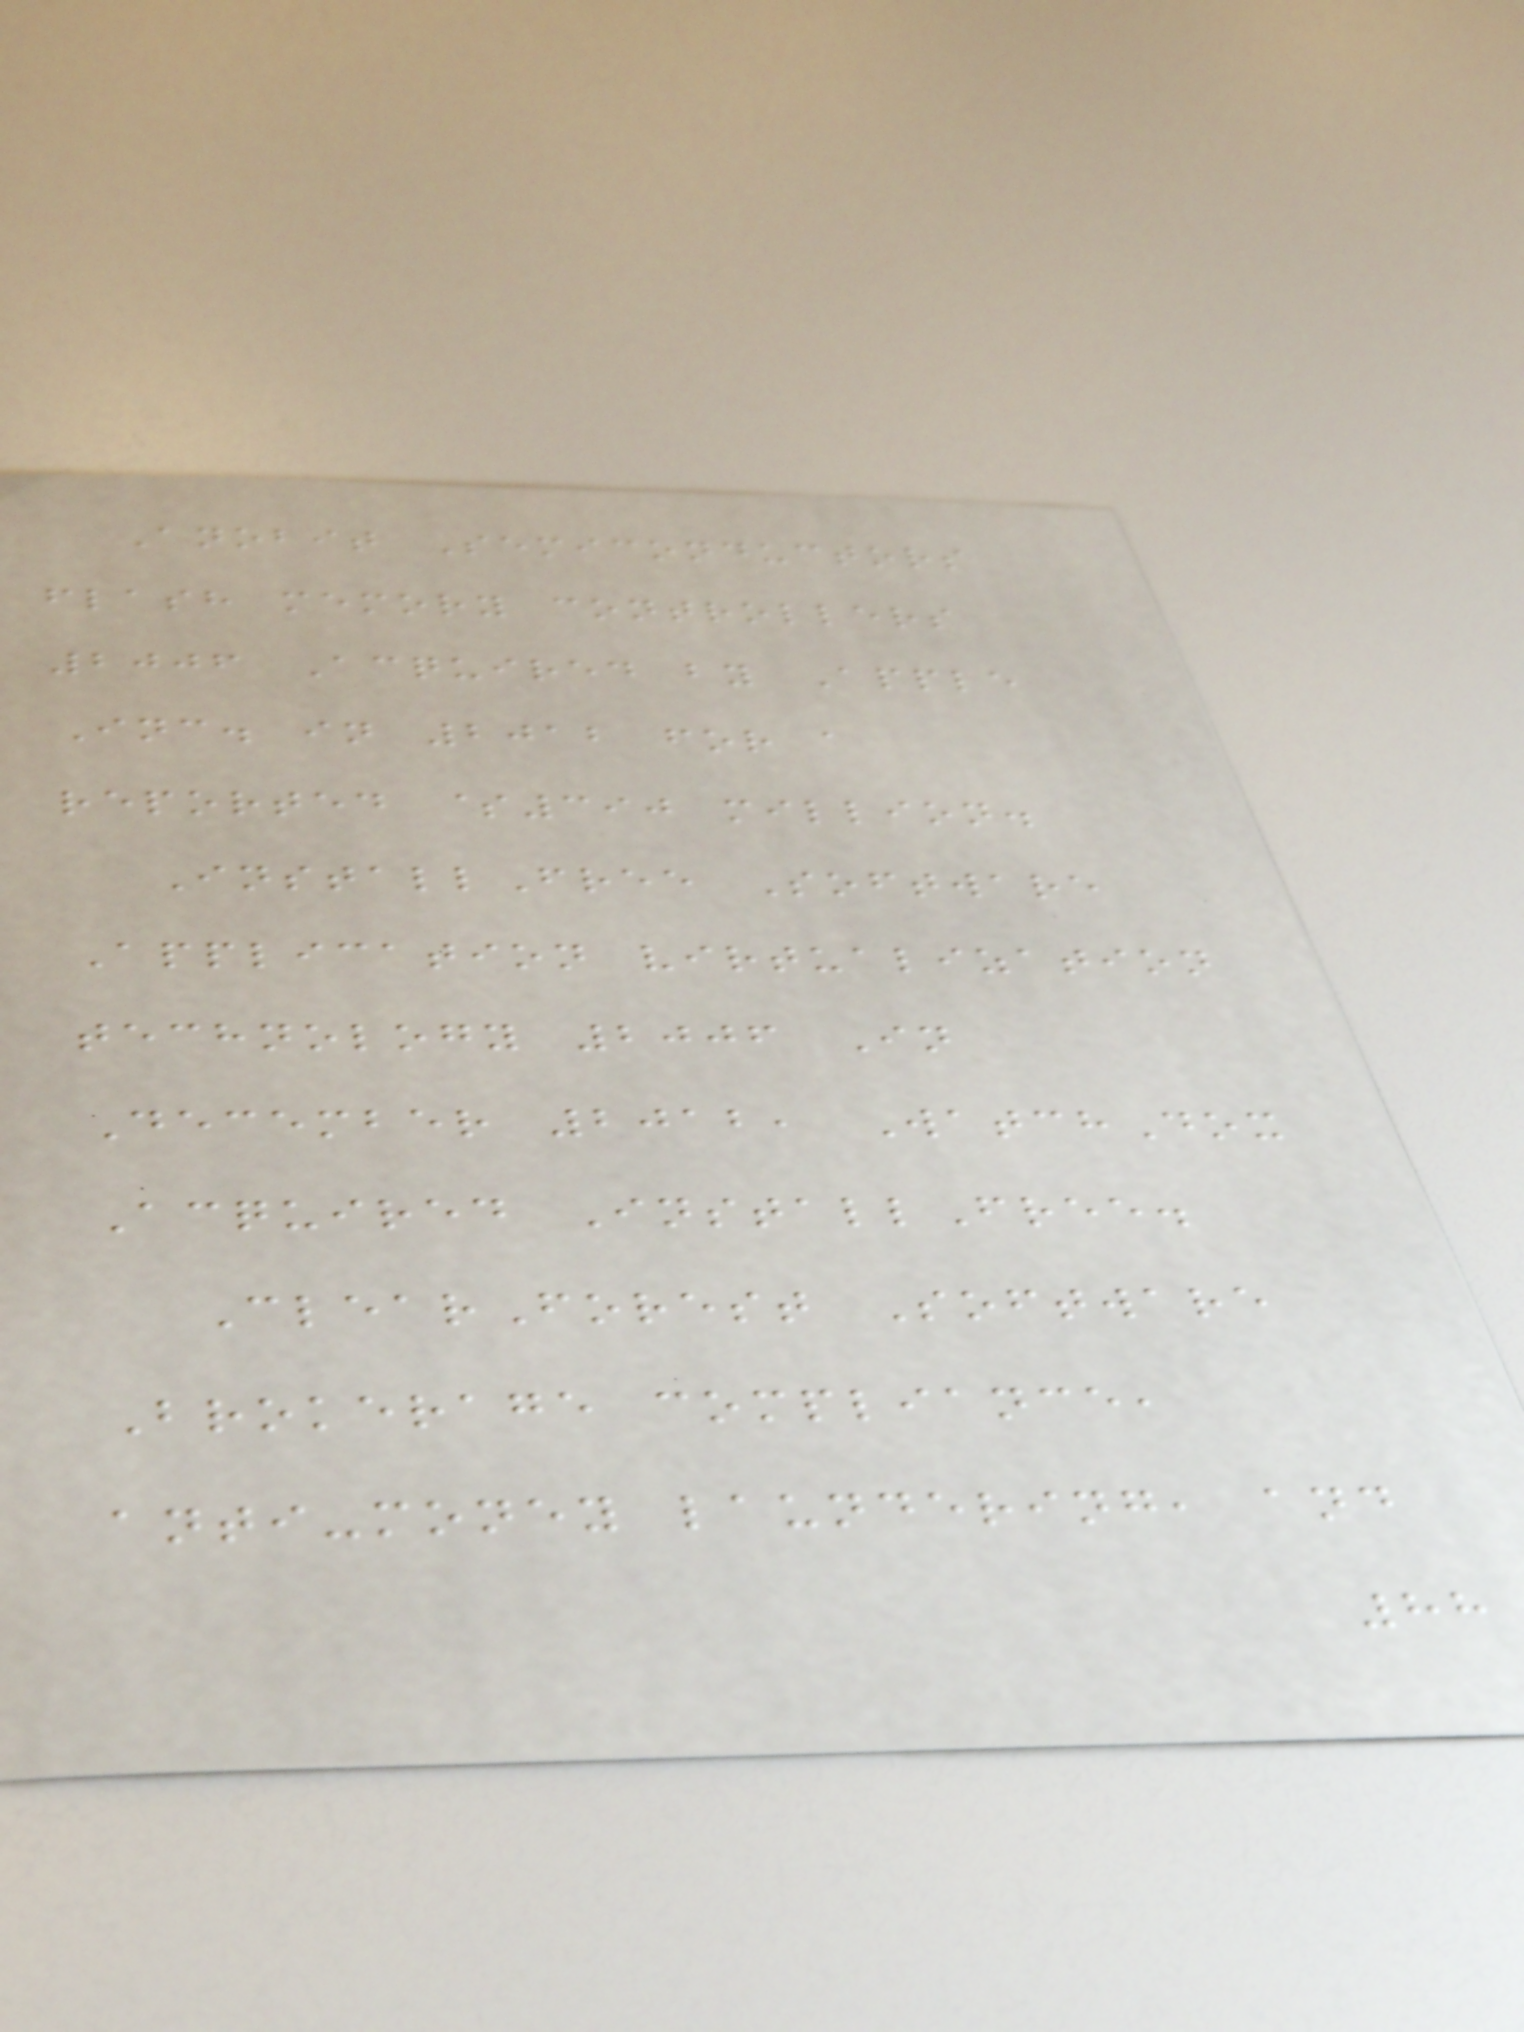Anobit Semiconductors
flash memory controllers
2006 Acquired by Apple
Inc. in 2012 for a
reported $390 million.
InstallFree Software
Application virtualization
technology 2006 In
December 2012, WatchDox
Acquired InstallFree.
ClearForest Software
Brokerage compliance,
anti-money laundering, and
88
